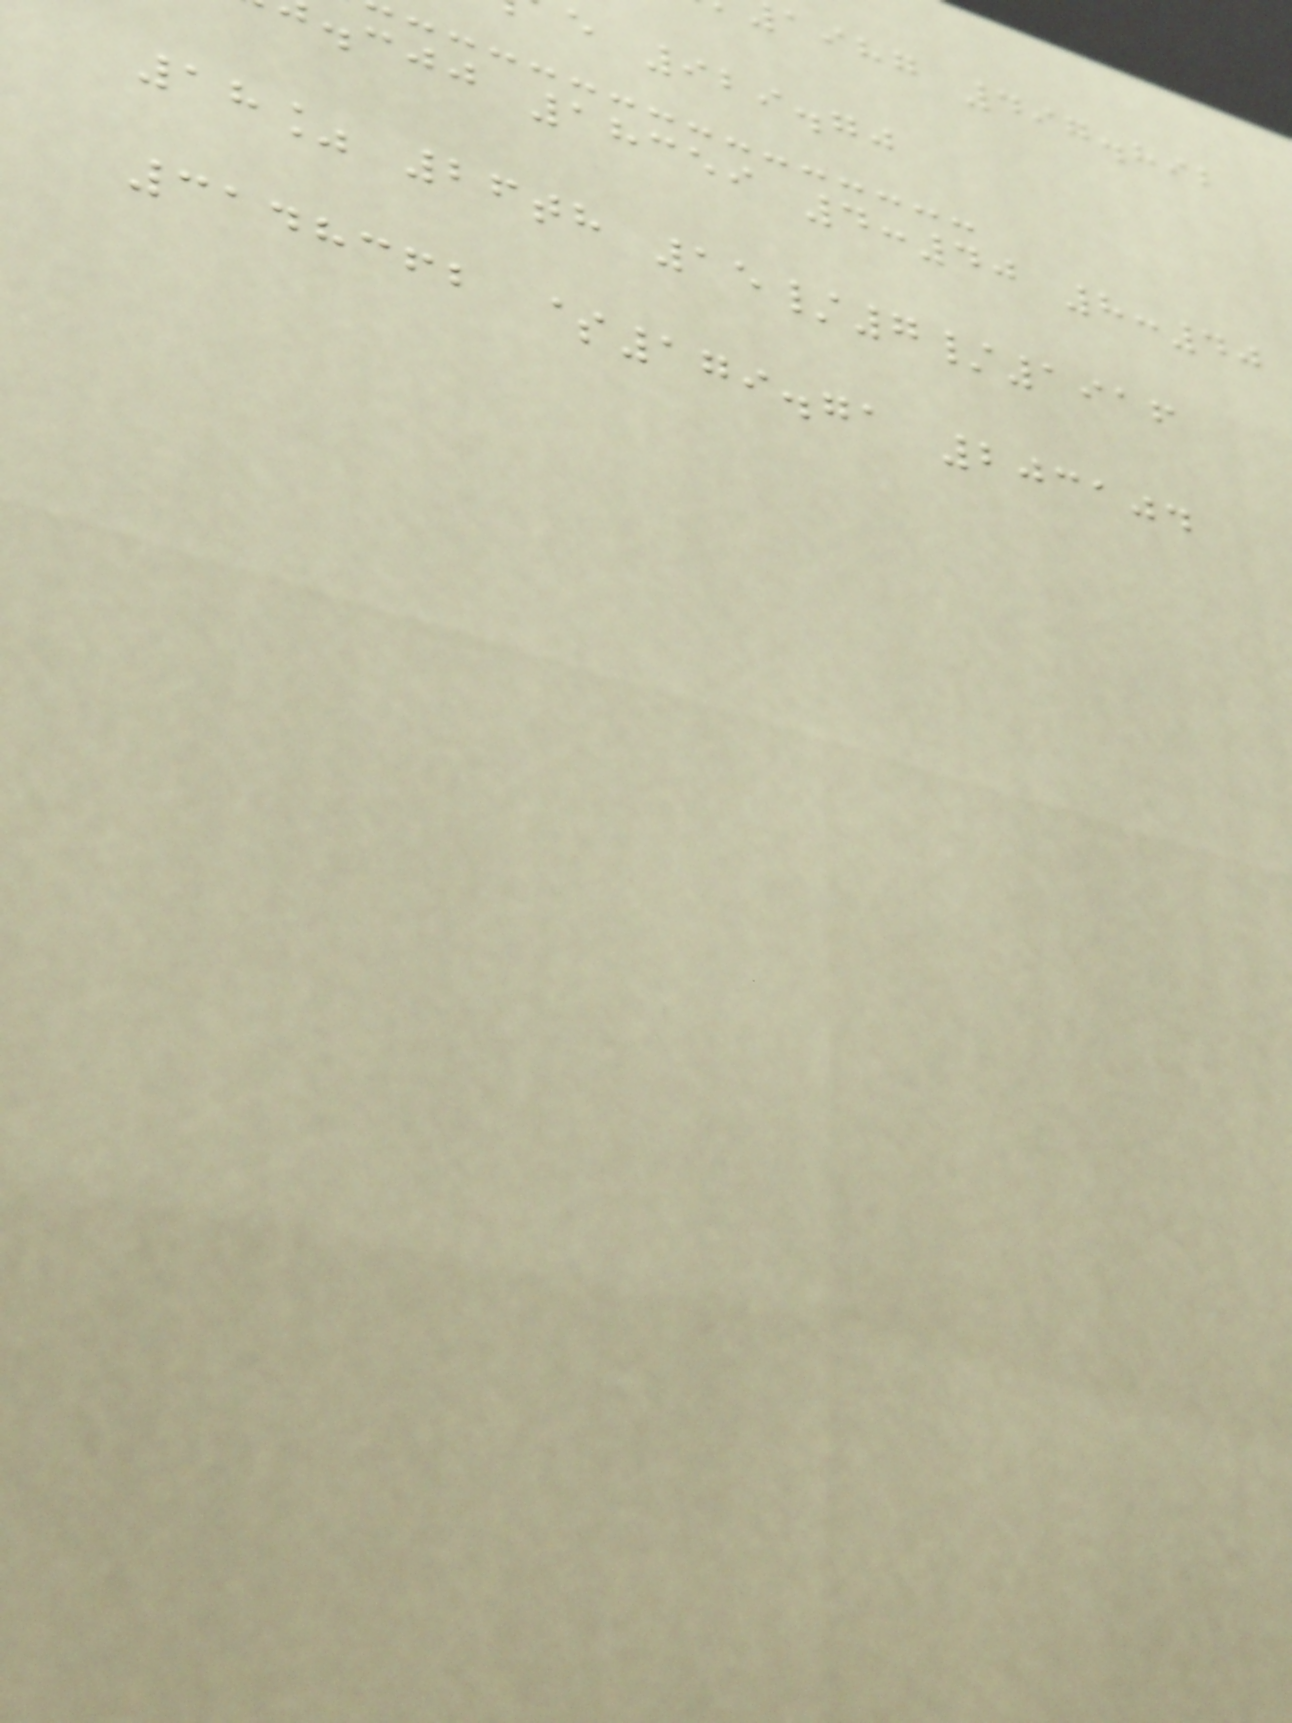aihg 497.892
e 929.70
.cjj 18359 4:40 8:40
18% 26th 15/7/1916
3148362 $179.71 203104
